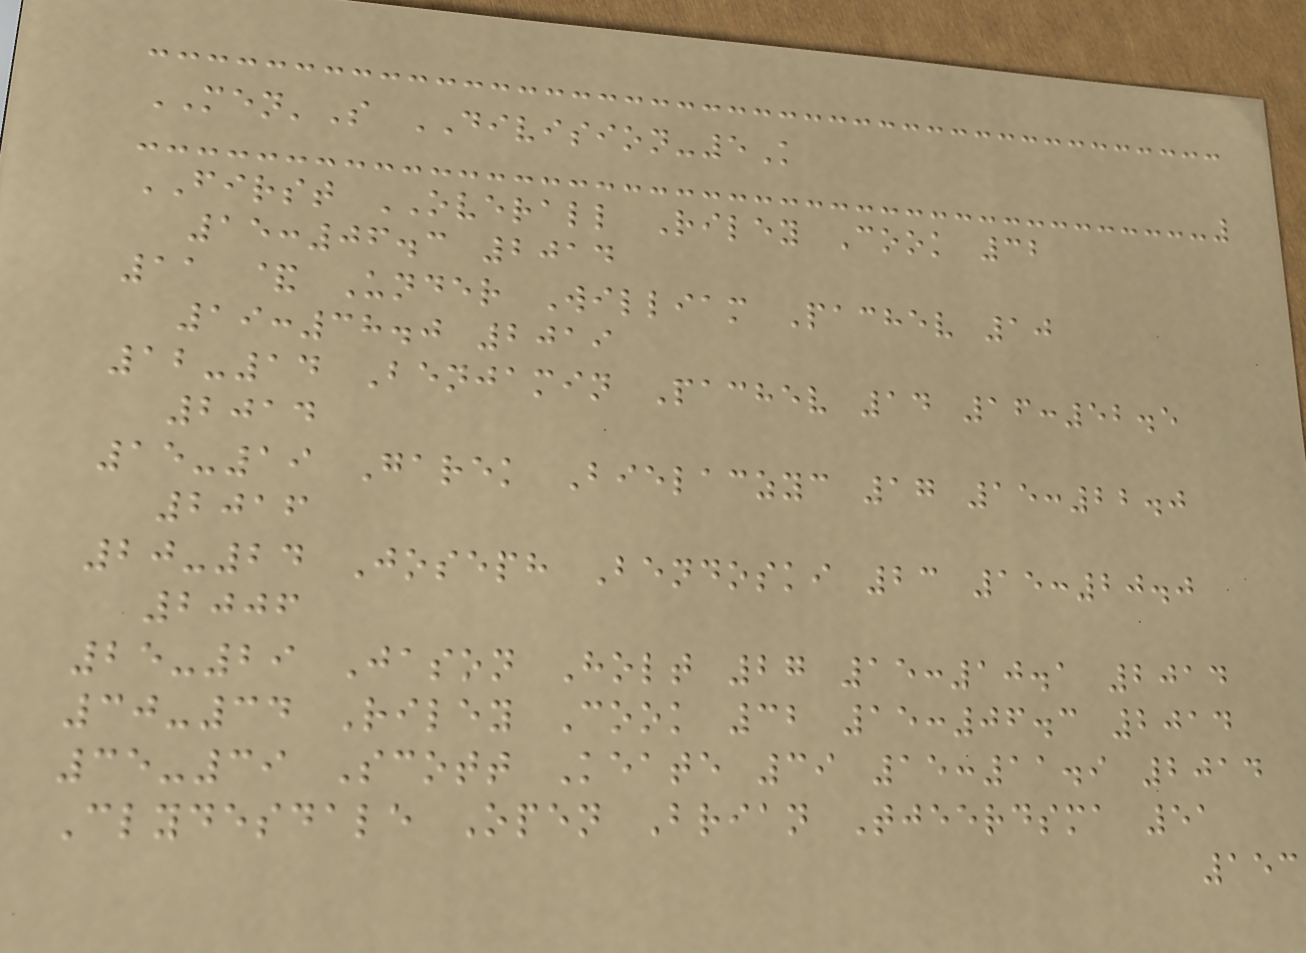MEN'S DIVISION-5K
FIRST OVERALL Riley Cook 32
15:06.3 2014
11 & Under William Pachev 10
19:38.0 2019
12-14 Benjamin Pachev 14 16:52.5
2014
15-19 Garek Bielaczyc 17 15:22.0
2016
20-24 Joseph Bendoski 23 15:20.0
2006
25-29 Jason Holt 27 15:10.1 2014
30-34 Riley Cook 32 15:06.3 2014
35-39 Scott Keate 39 15:11.9 2014
Clydesdale Open Brian Tjeerdsma 51
153
